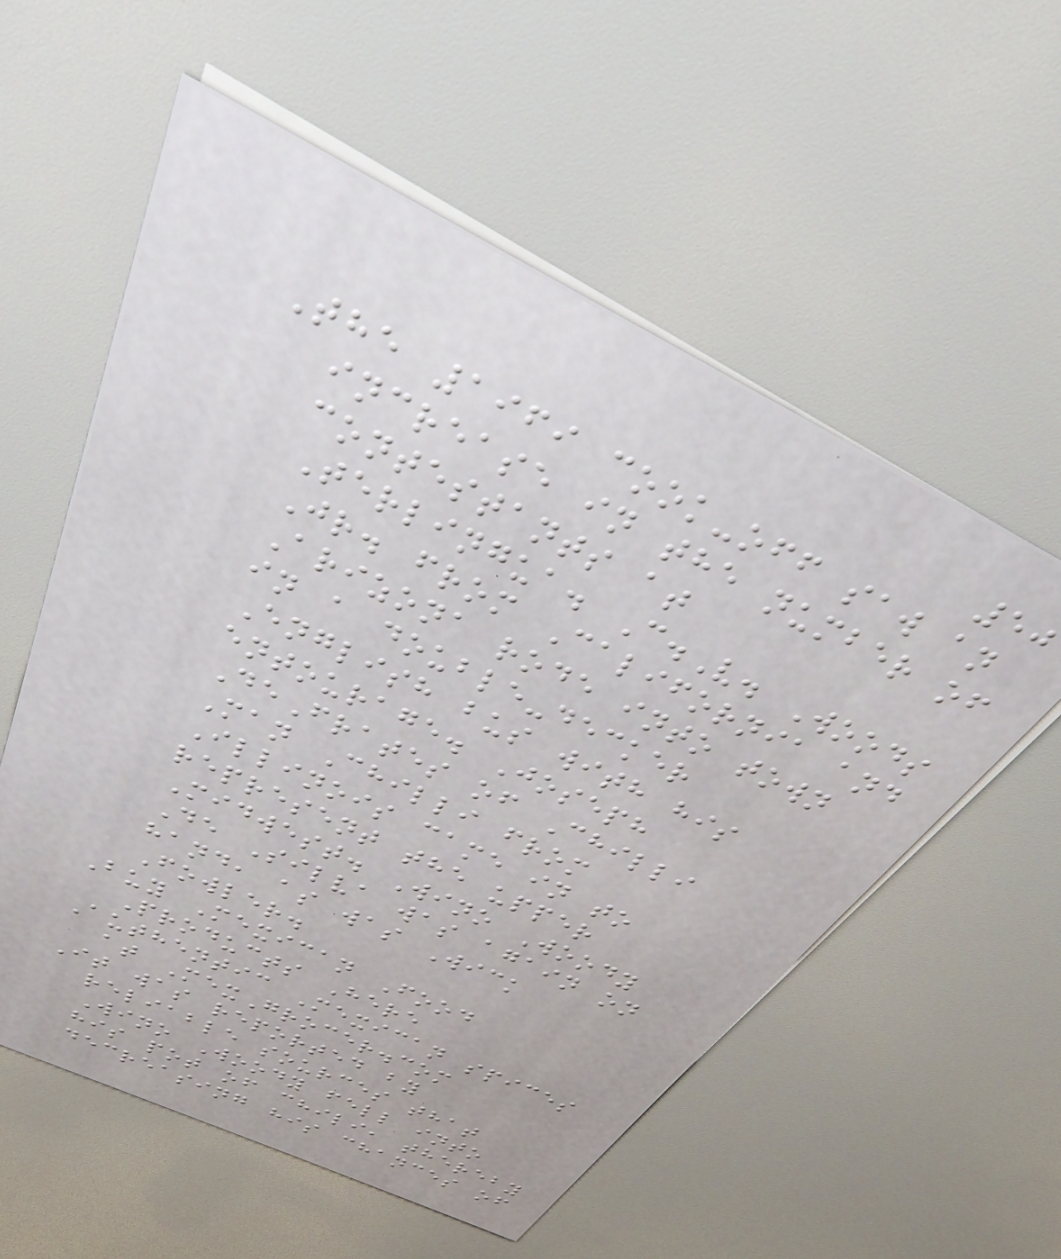50
The 1969 cook-off saw an
increase in the number of
contestants at
Terlingua. C.V. Woods
Jr. from California and
Arizona rode into town
in a double-decker
English bus with his
entourage. Joseph
DeFrates of Chilli
Man Chilli from
Illinois came in to
represent the upper
Midwest. Wino Woody
De Silva was again on
hand, as was Wick
Fowler.
Buy Mexican Food
Products Here
Authentic Mexican spices
at MexGrocer.com
It was reported by
reliable sources that
Wino Woody fell into
his pot of chili, thereby
decreasing his chances of
